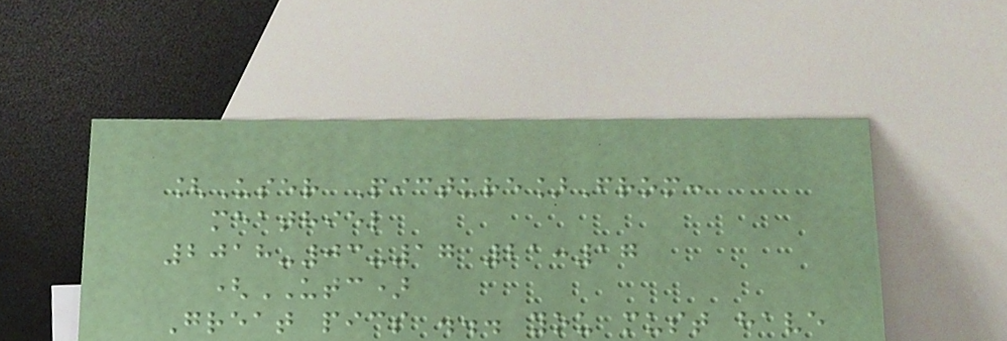[User Picture]From:
meathiel
2018-03-17 21:17
(UTC)
Great pics ... you must have
